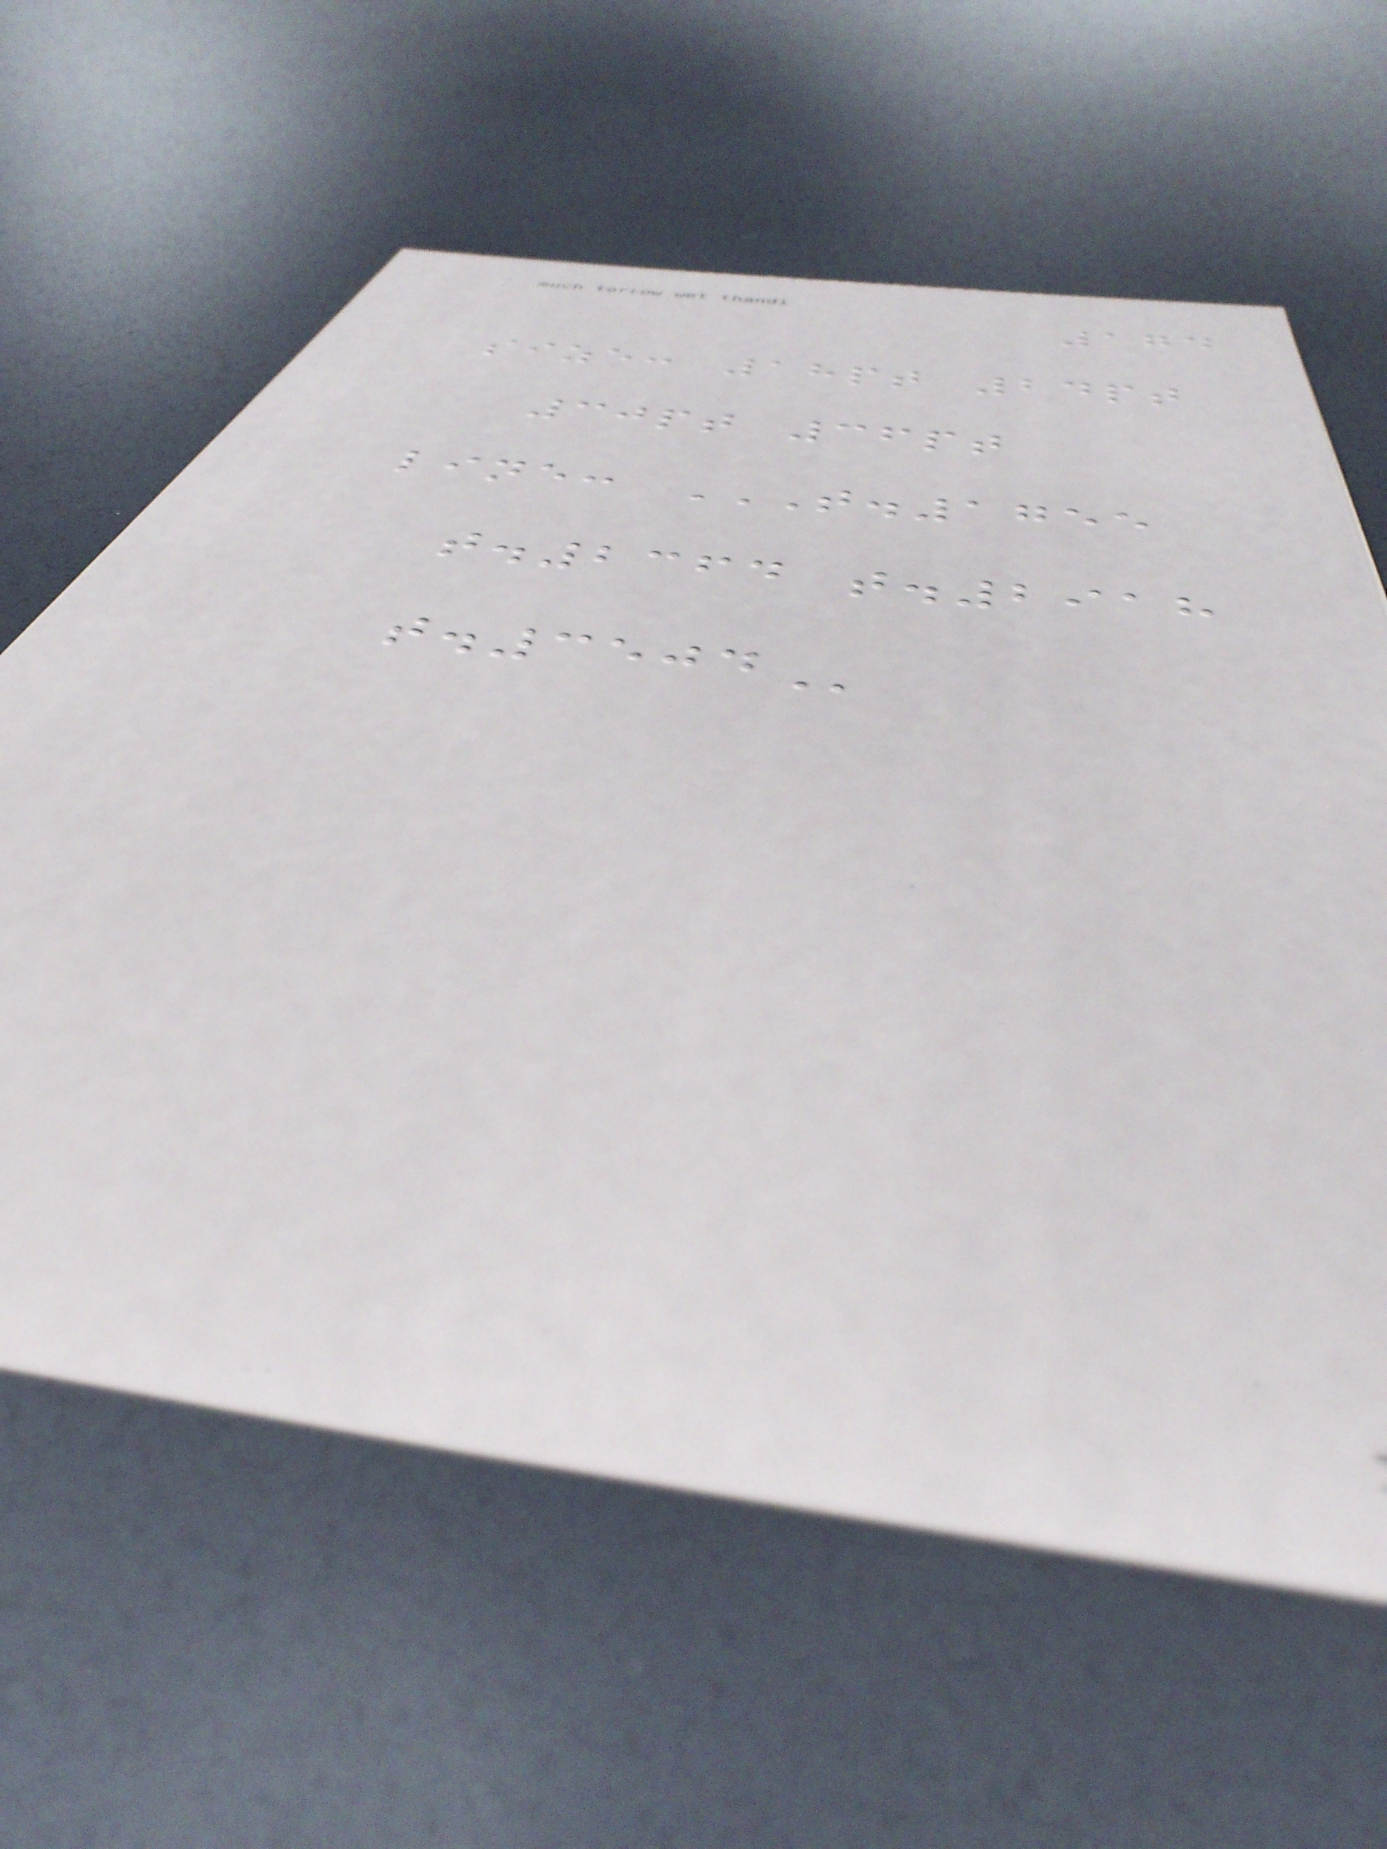174
size: 18pt 24pt
30pt 36pt
line: T.1755
T.2364 T.2918
T.3504
